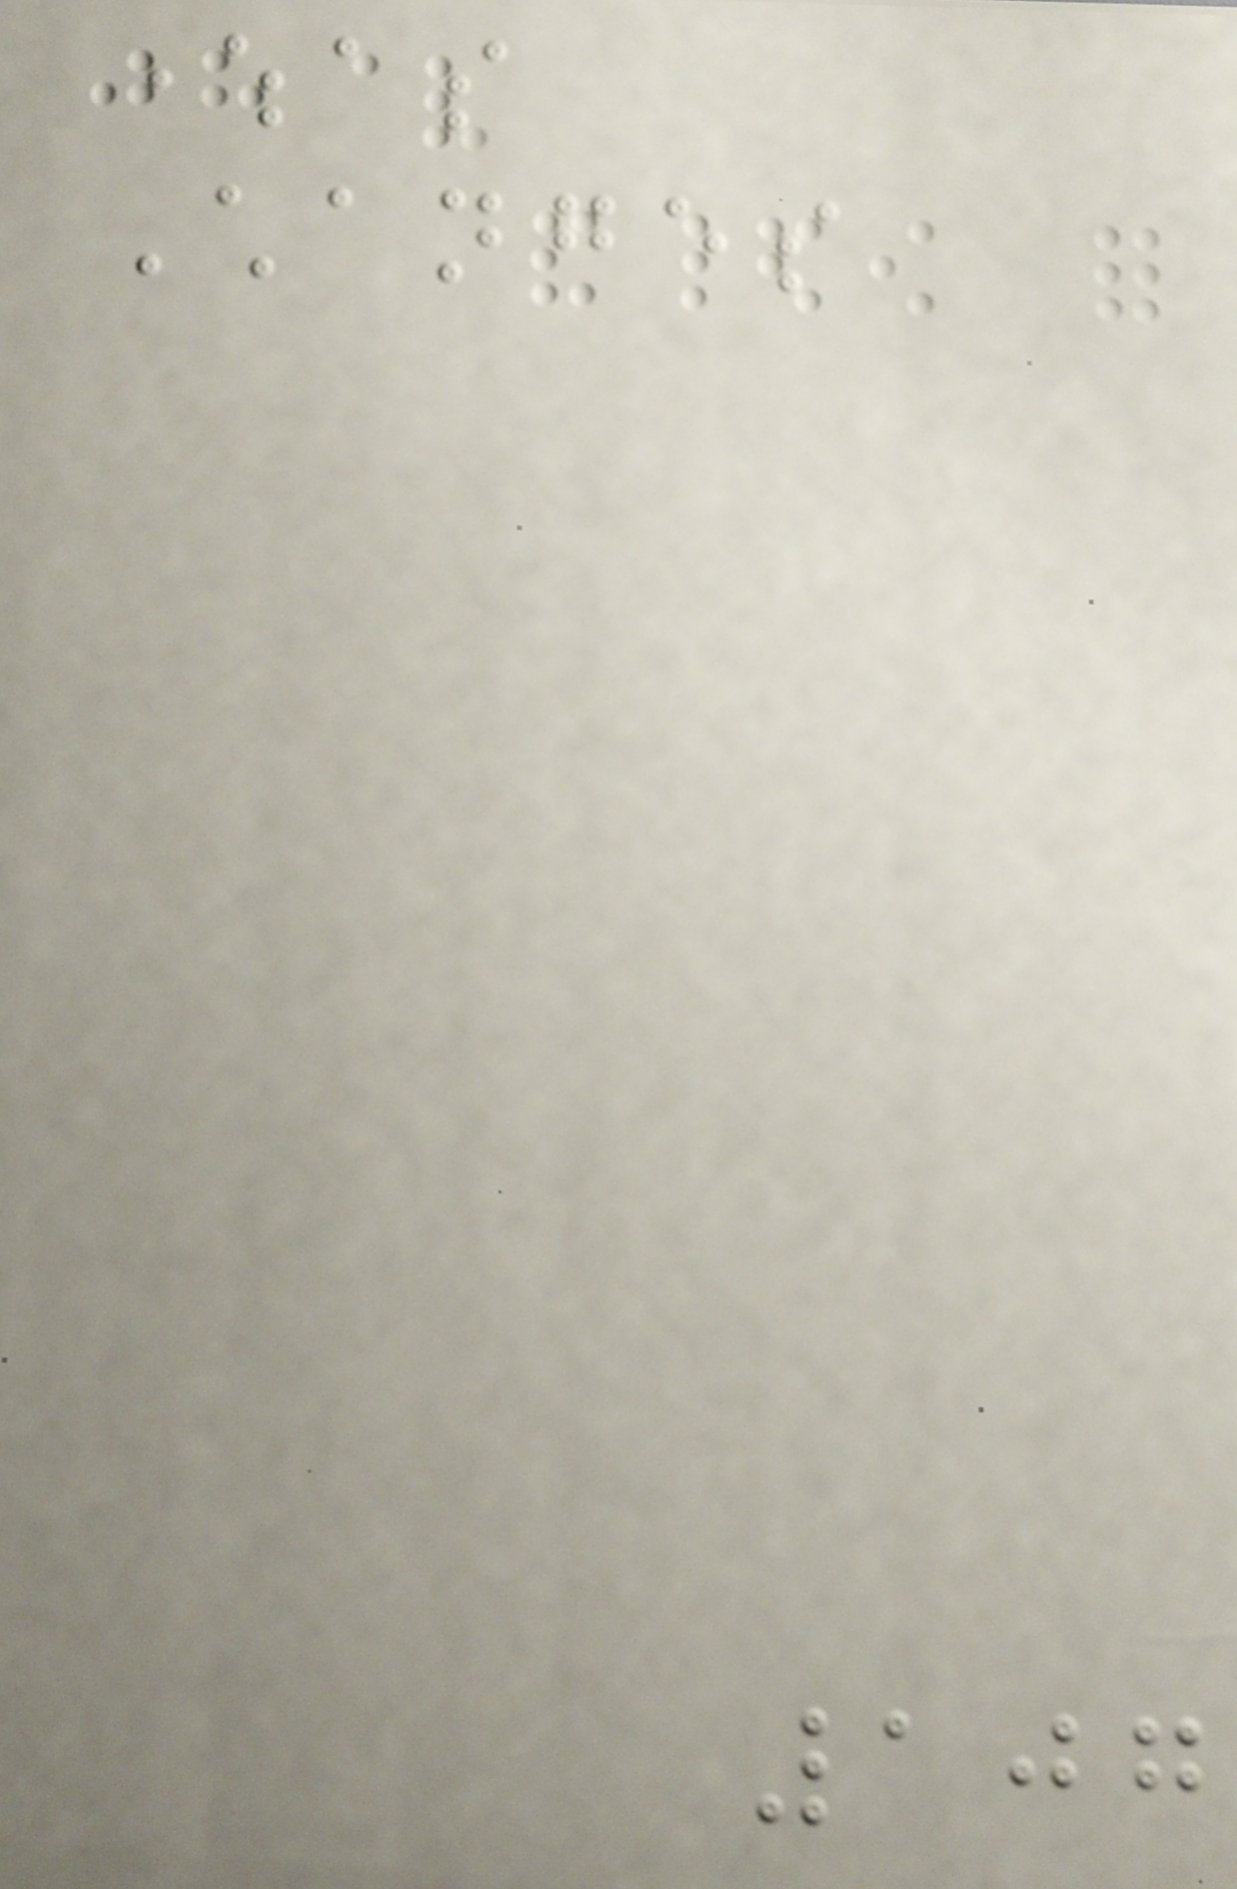whereas
Changes
107
